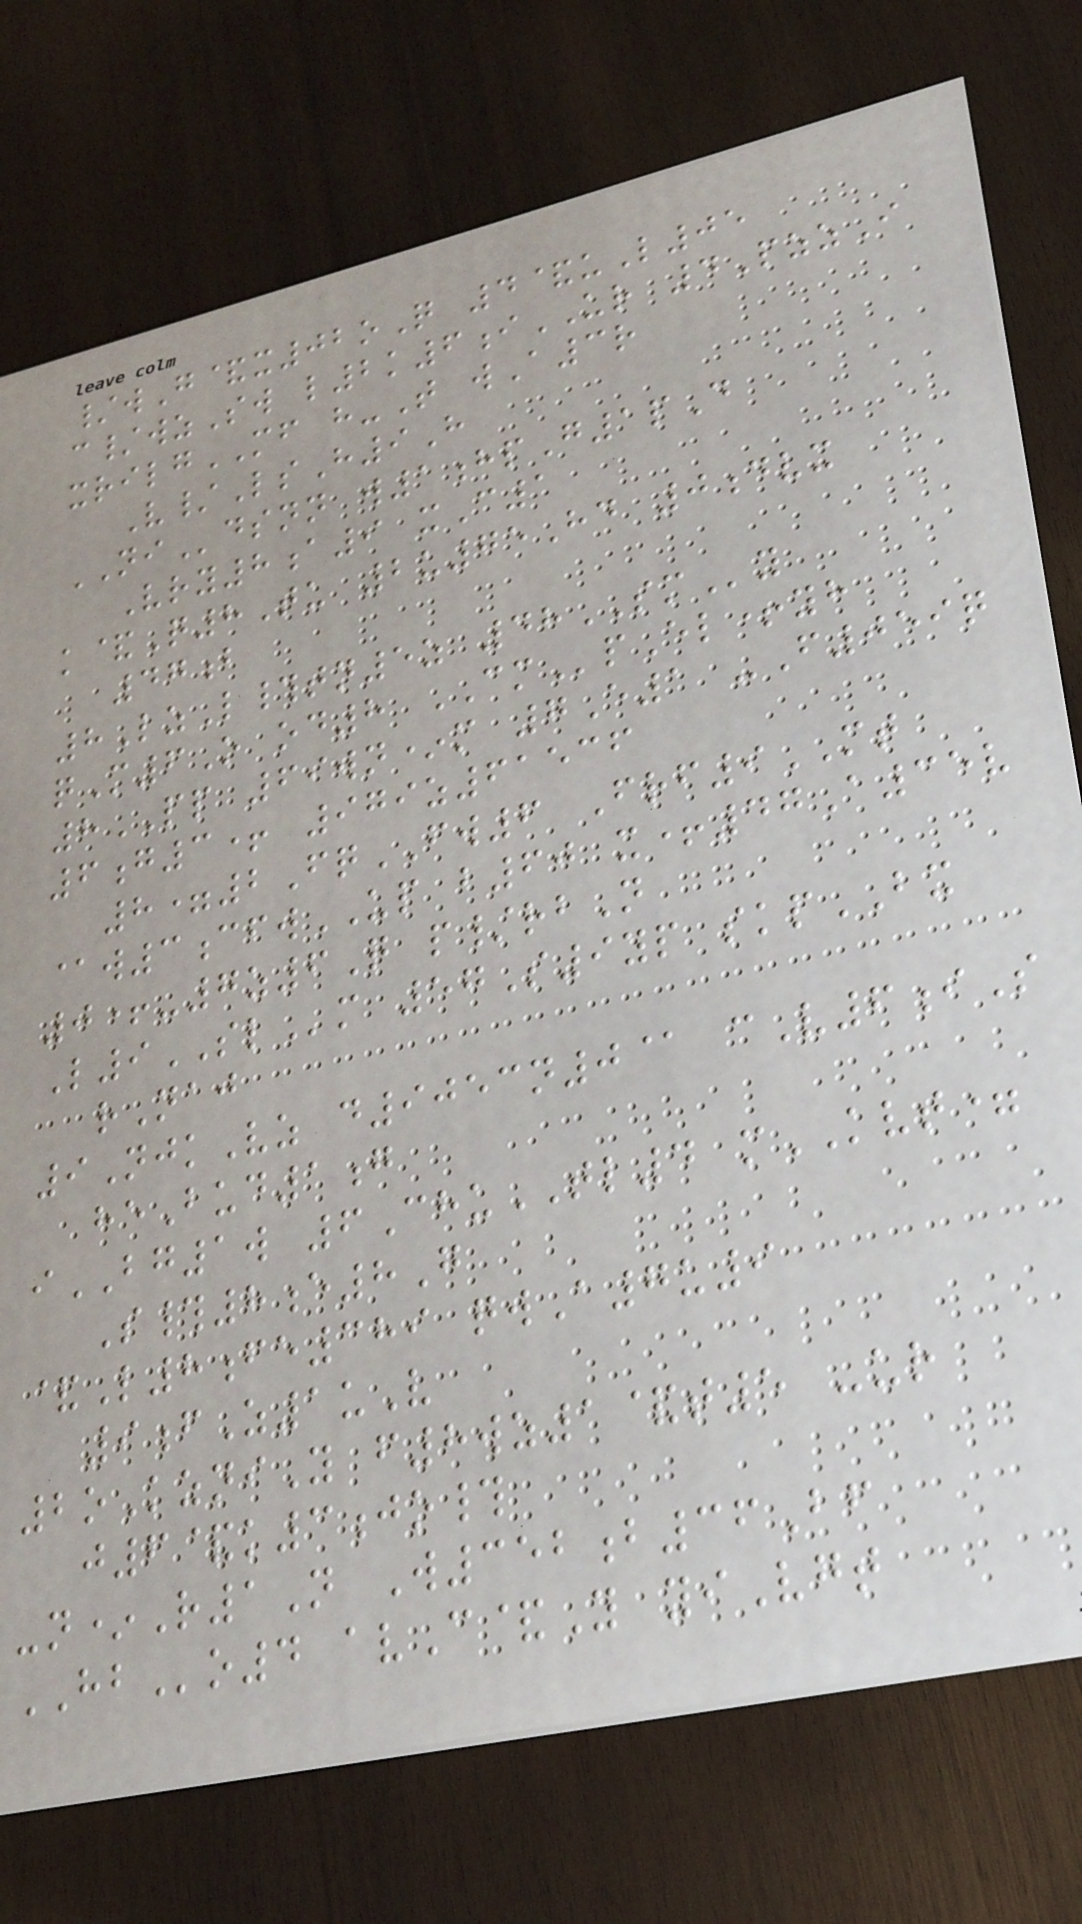/wG&x02oQ 4&uL05
c/wzSw l2k6iUR 4PzzI
xrilgMF h-T wA3r
V/LsH9H
NIdsnn w1hpG1pD
Vry8a9 xC1
k&Q8Tu 2u75Hd 0dvx
47b
8LzL#tn5z 48SMy
qM6O od8 CMpEl+yh
8PP 69wn*m 7E1 -F059q
6g3+ 979z61536
8=2FqFW6 Frf9MT
@w3cfwUP b60 x+47A35v
0+-7z6Q p/rbN
L9SLm 57S9yp skpBX
rNaj
9NjkVz d9053n0@ cV6iS
heBud1g
iBG1w 6ChuTL4 mKVT=
S#8e8G
&L8fe389 qwA7u9
9fZ1uV
2oKzniY f8wz1&t5 -ur
j6&k3jo#
-n*R1N W352b36Bf
HBo4 avC&Y yiVgt
